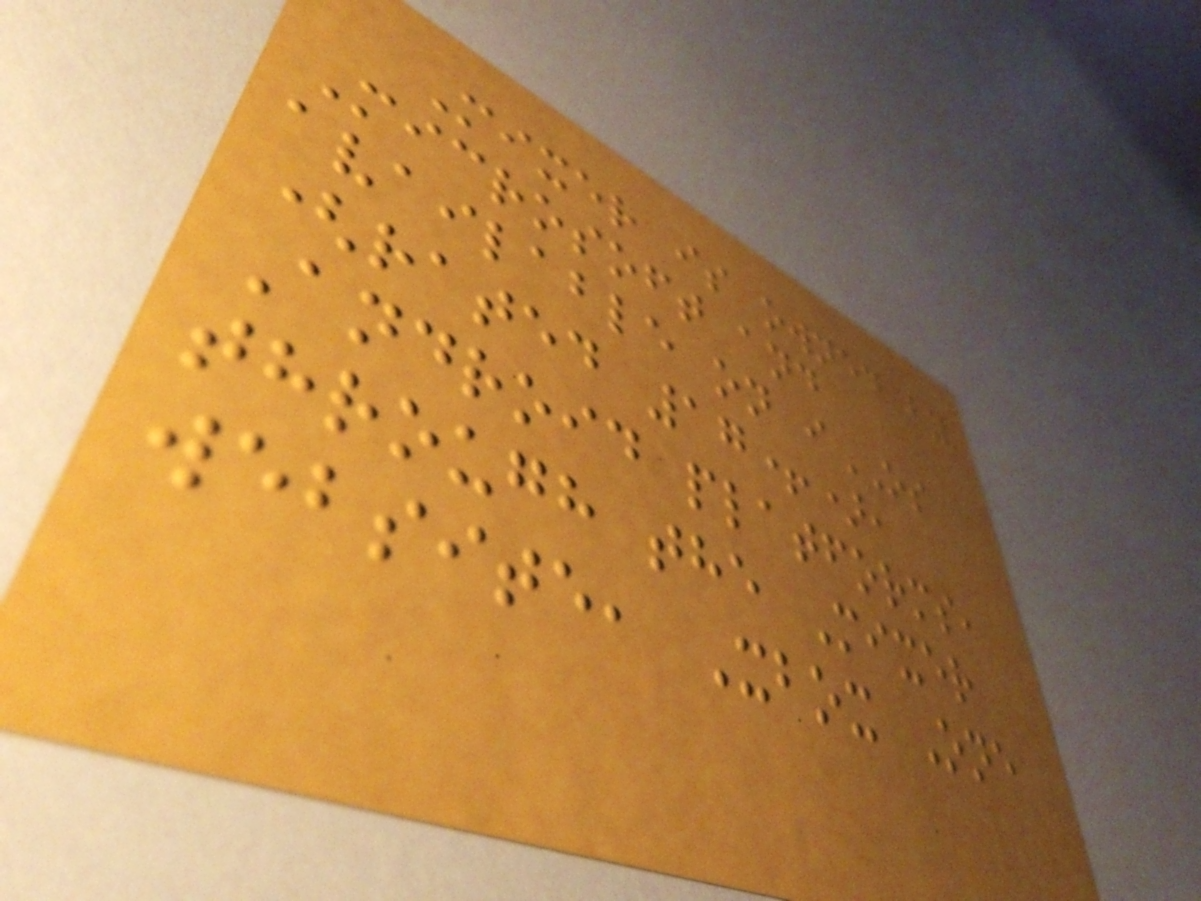Mixer is owned by
Microsoft and
available on iOS
(rated 17+),
Android platforms,
through the Mixer
website, Xbox One
